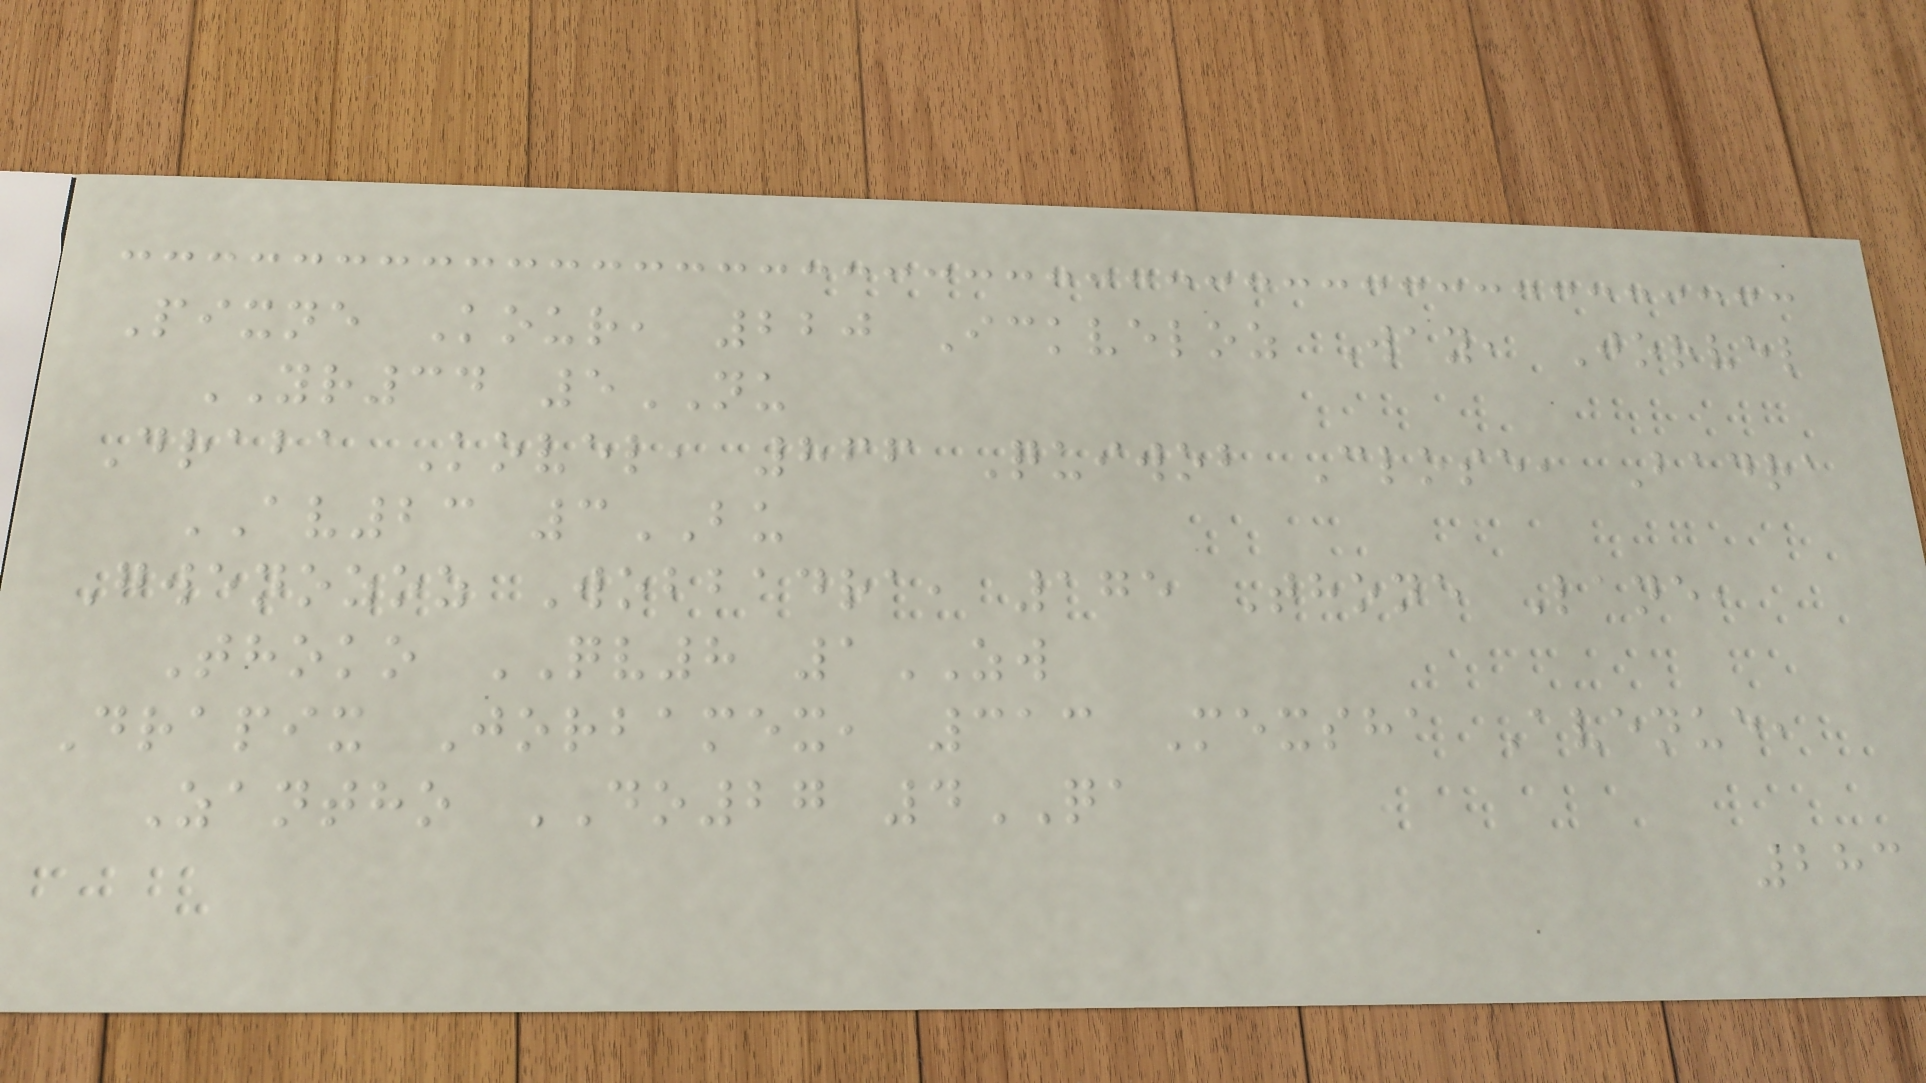Pixne Kour, 220 Ickveloz Way, Jorvel
YR34 5NU
Draba Kovel, 866 Quiwob Close, Badra
AV23 3BU
Gwenozoz Wobbadra, 175 Thone Lane,
Thoko QV8 1ZW
Drapix Jorbamex, 313 Mexsha Avenue,
Zantho DO27 4QA
283
